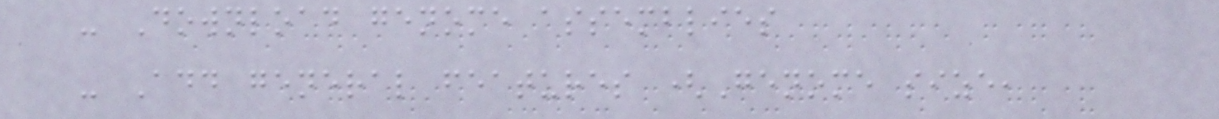- Download genome assemblies
- Add general features (Genome size,
